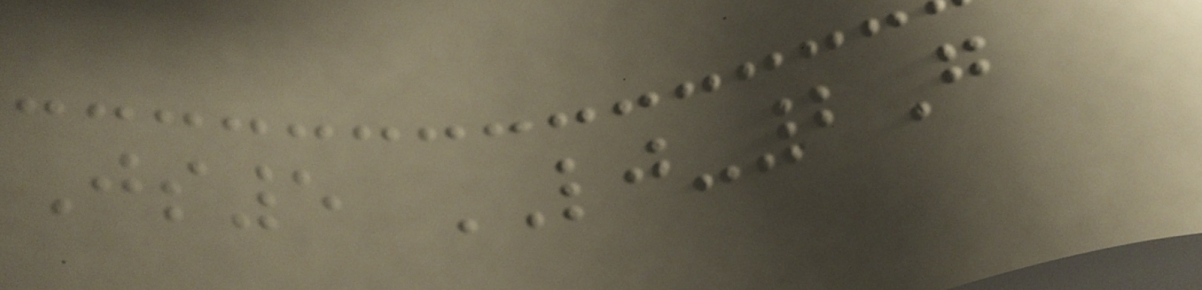Js5 LJ-2G
